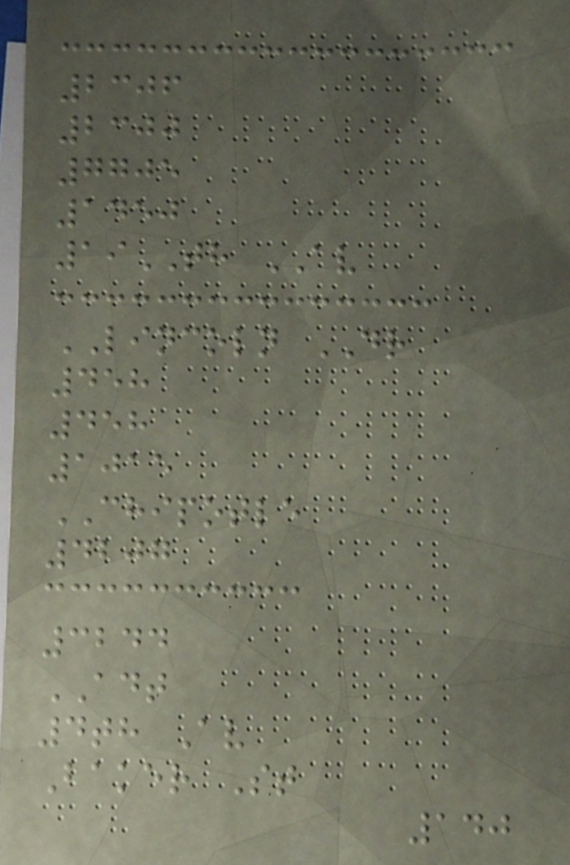2306
2300
7705
1450
19TH AV
LINCOLN DR
458
458
1015
CHIPOTLE
4207
3244
ADT
4th Av
Baker St
140
